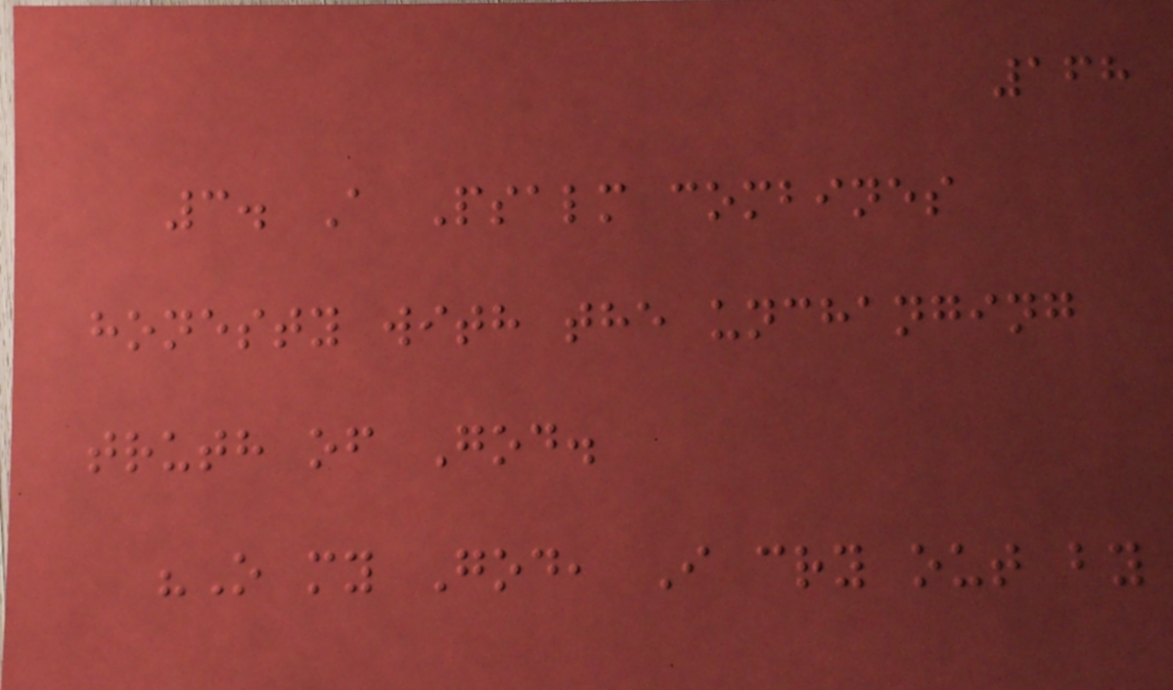168
3. A Psalm combines
honesty with the unchanging
truth of God.
"O my God, I cry out by
